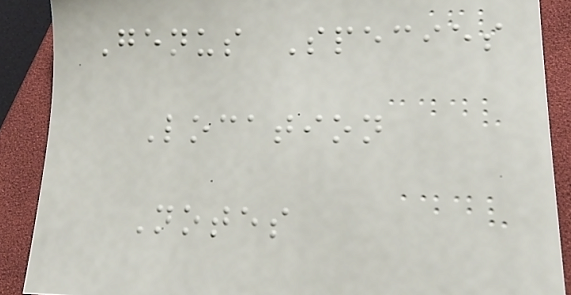Genus Species
Location
Notes
